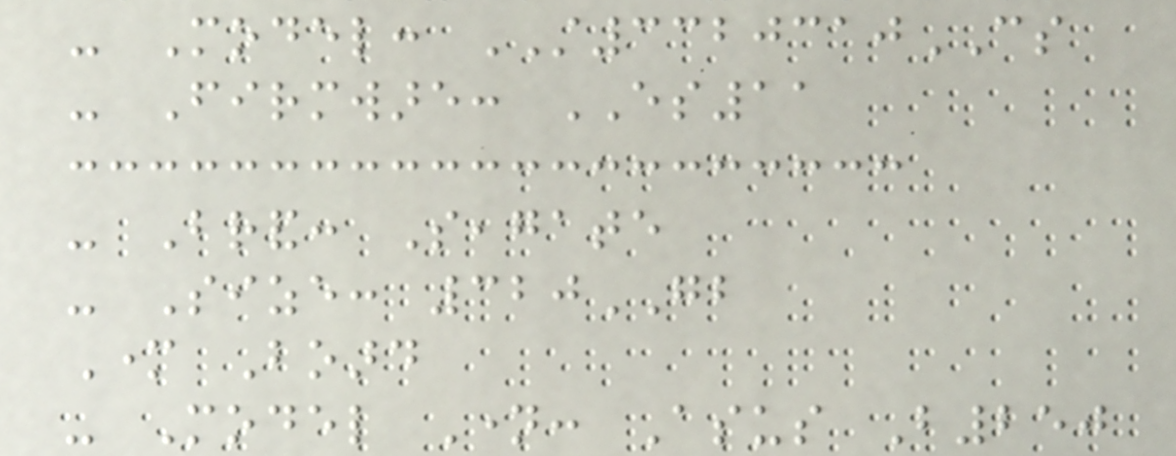- Model: ST3320310CS
- Firmware: ES11
- Brand: Seagate
- Size: 320GB
Mother Board
- Model Name: Asus B250
